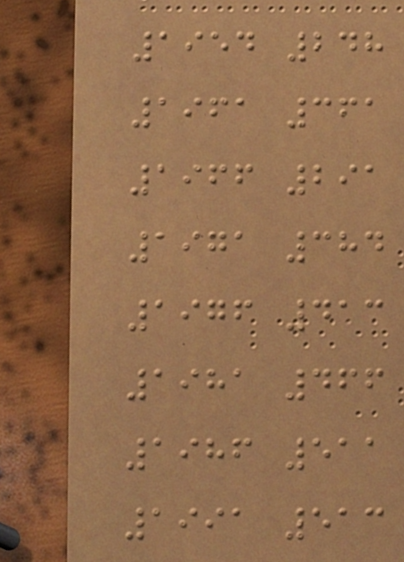1954 248
1961 361
1966 291
1971 384
1976 413
1981 466
1986 511
1991 513
